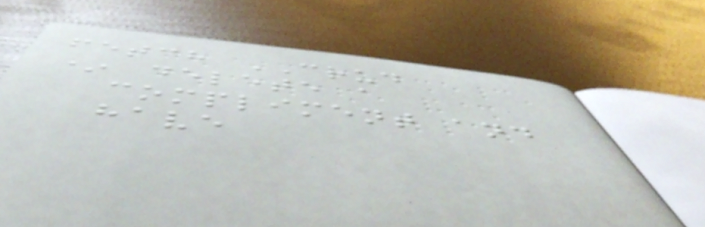fetch CRUD
* delete a
compliment and
have
